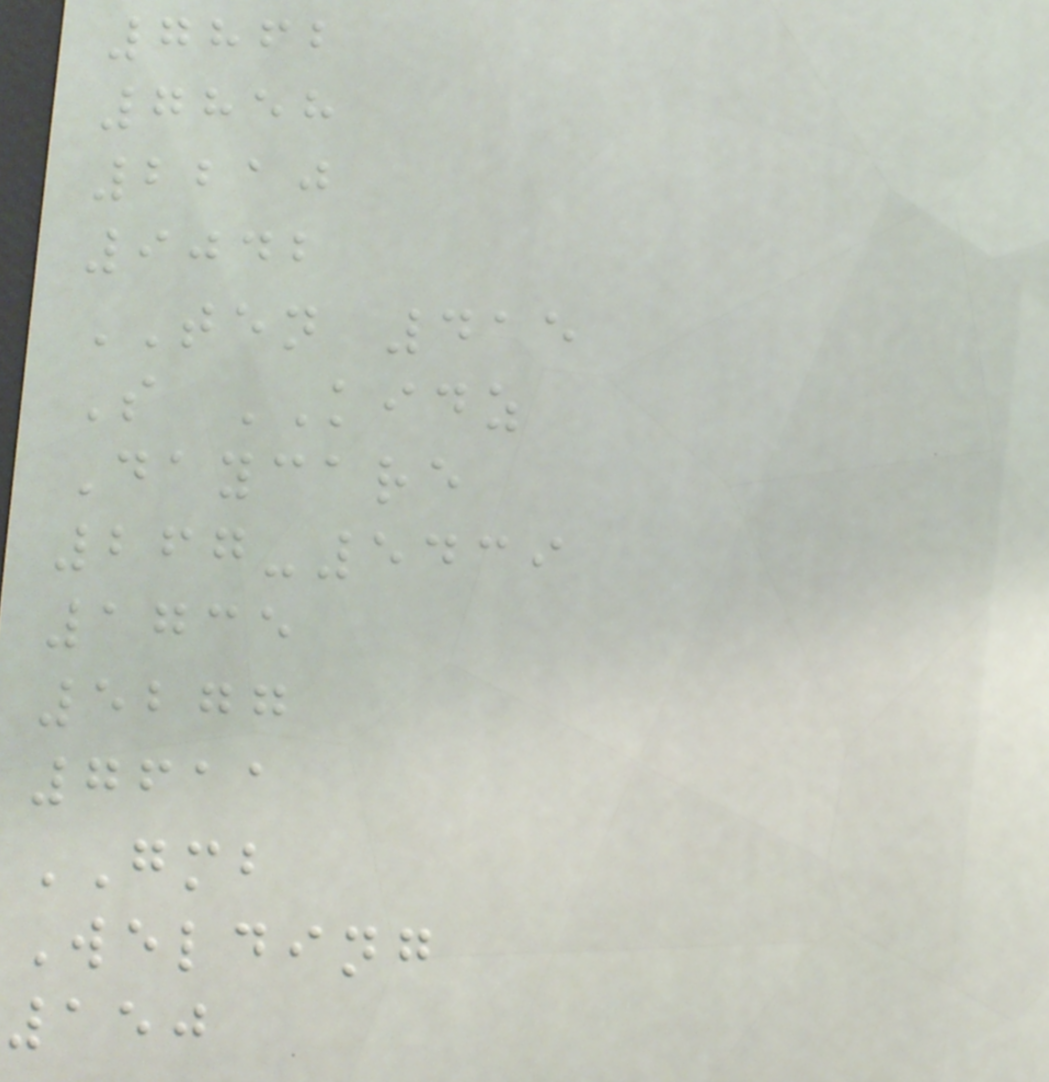7862
7858
2210
9042
TEN 415
S KIDZ
Daycare
267-5439
1735
5277
7611
GMB
Welding
150
